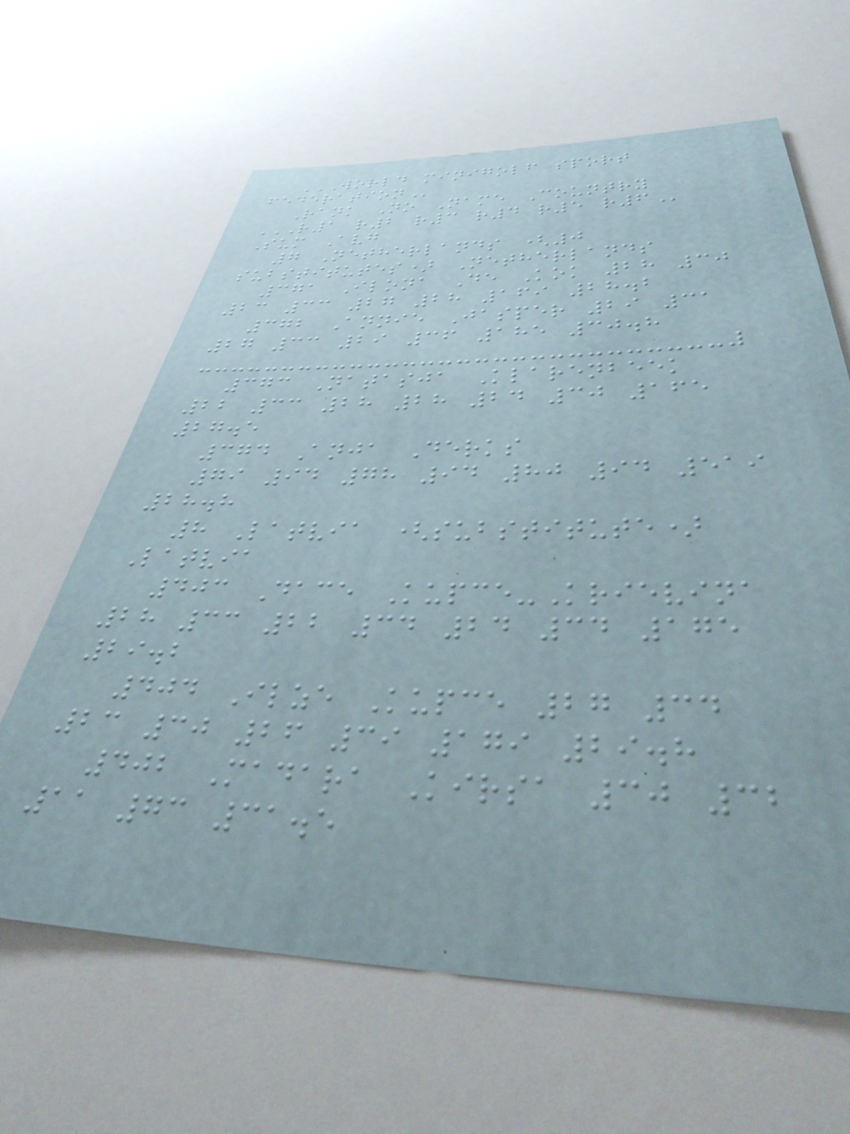WORLD MINIGOLF SPORT
FEDERATION
Rank No Name Country
R1 R2 R3 R4 R5 R6
Sum Avg
7 Netherlands (0
substitutes) Netherlands
371 Ilona De Kok 28 30
23 33 27 28 169 28.2
372 Annie Jasper 29 31
27 33 29 36 185 30.8
373 Natasja Klarenbeek
22 33 28 28 24 30 165
27.5
374 Anja Derks
79 94 78 94 80 94 519
28.8
8 Latvia (substitute)
Latvia
403 Dace Kupce-Krievina
28 33 22 34 24 34 175
29.2
404 Ilze Kupce 27 34
23 30 26 39 179 29.8
402 Madara Kirsa 30 32
11 73 31.5
